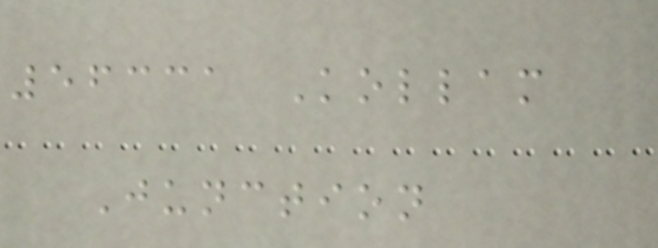56331 Kollam
Junction
